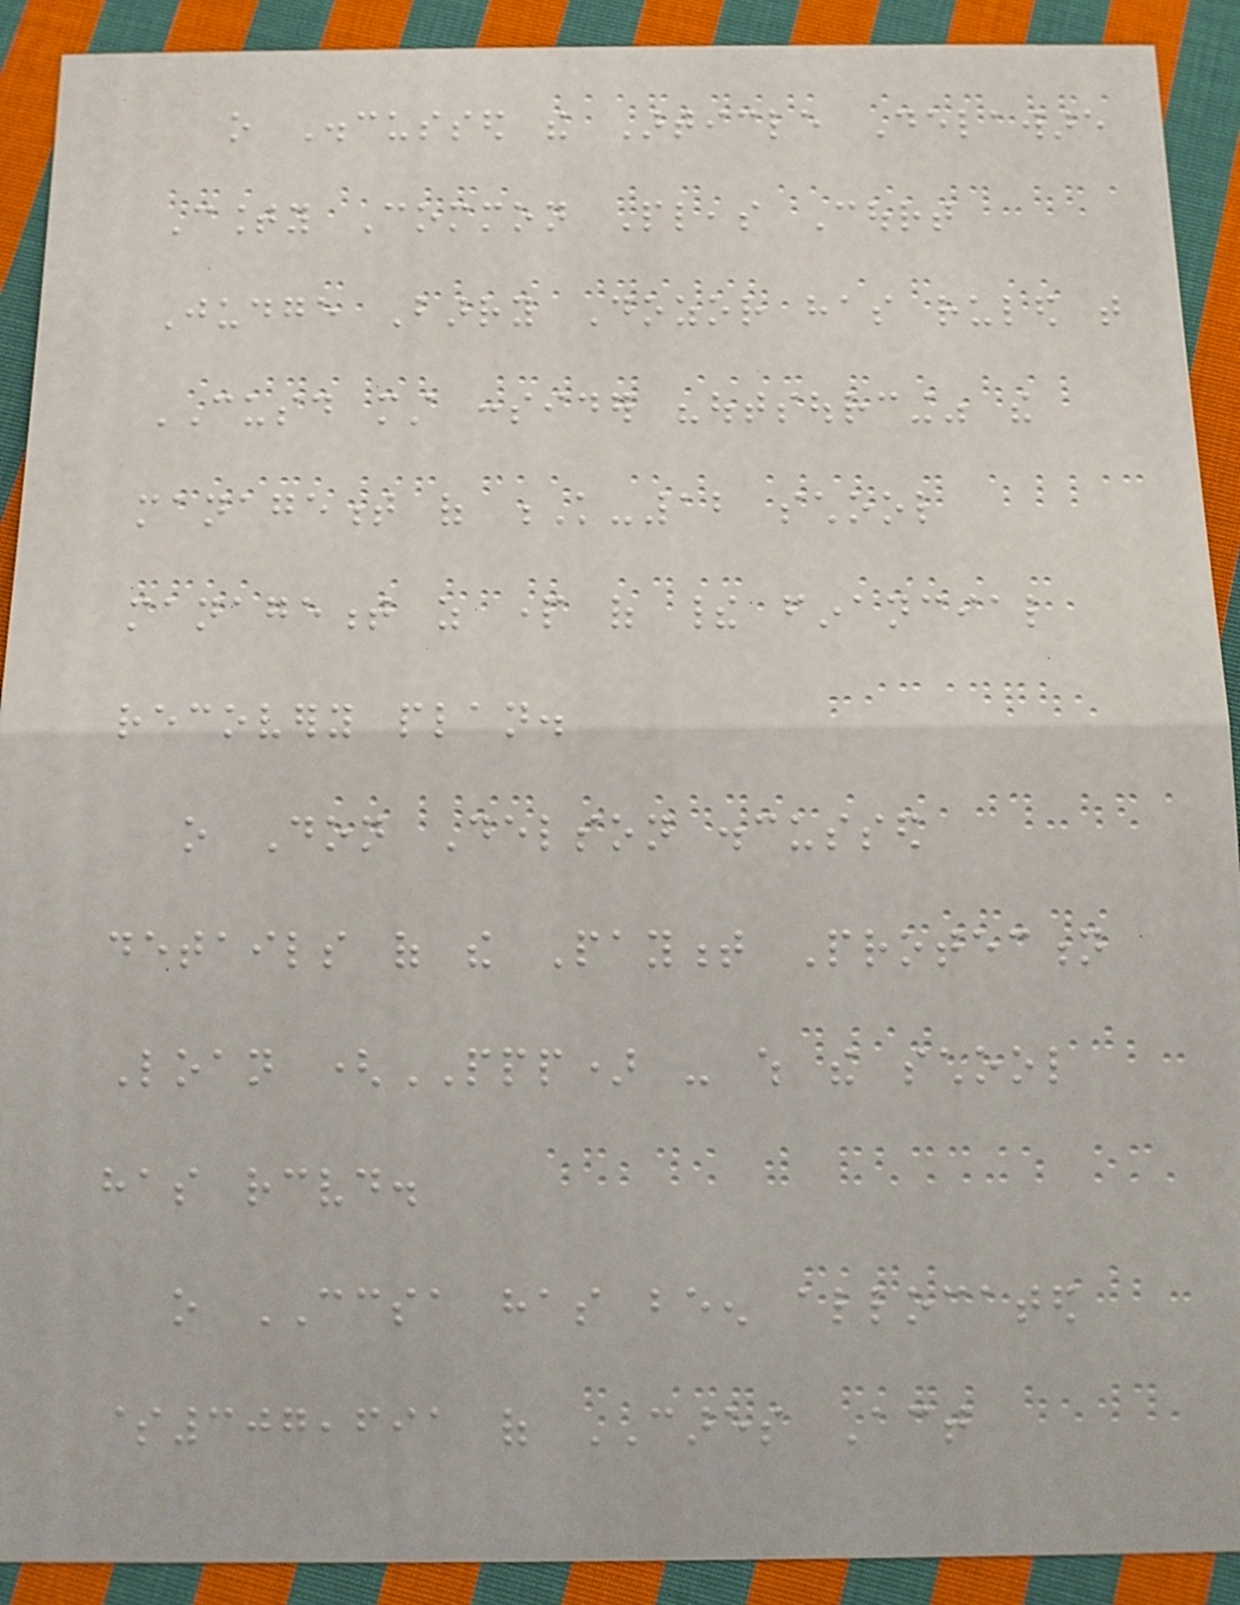o Discussed the Article Delaware
County Common Pleas Court
Judge Barry Dozor has ruled that
CUSD must consider "outsourcing" the
management of K-12 school
management as part of their financial
recovery plan.
o Don Delson discussed
details of the Payment Protection
Loan (PPP) - which the school
has received.
o CCSA has been allocated
$307,691 of CARES Act
